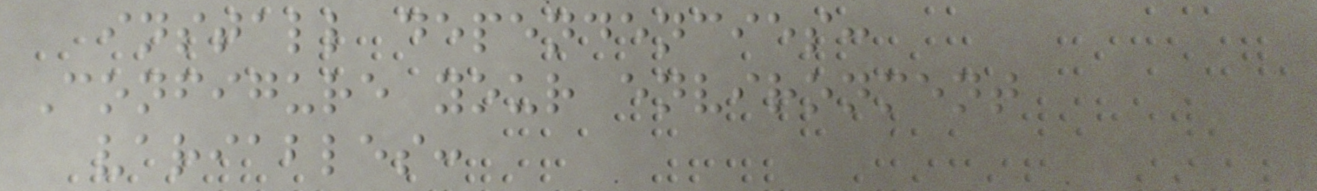install dependencies:
Configure your environment
variables:
